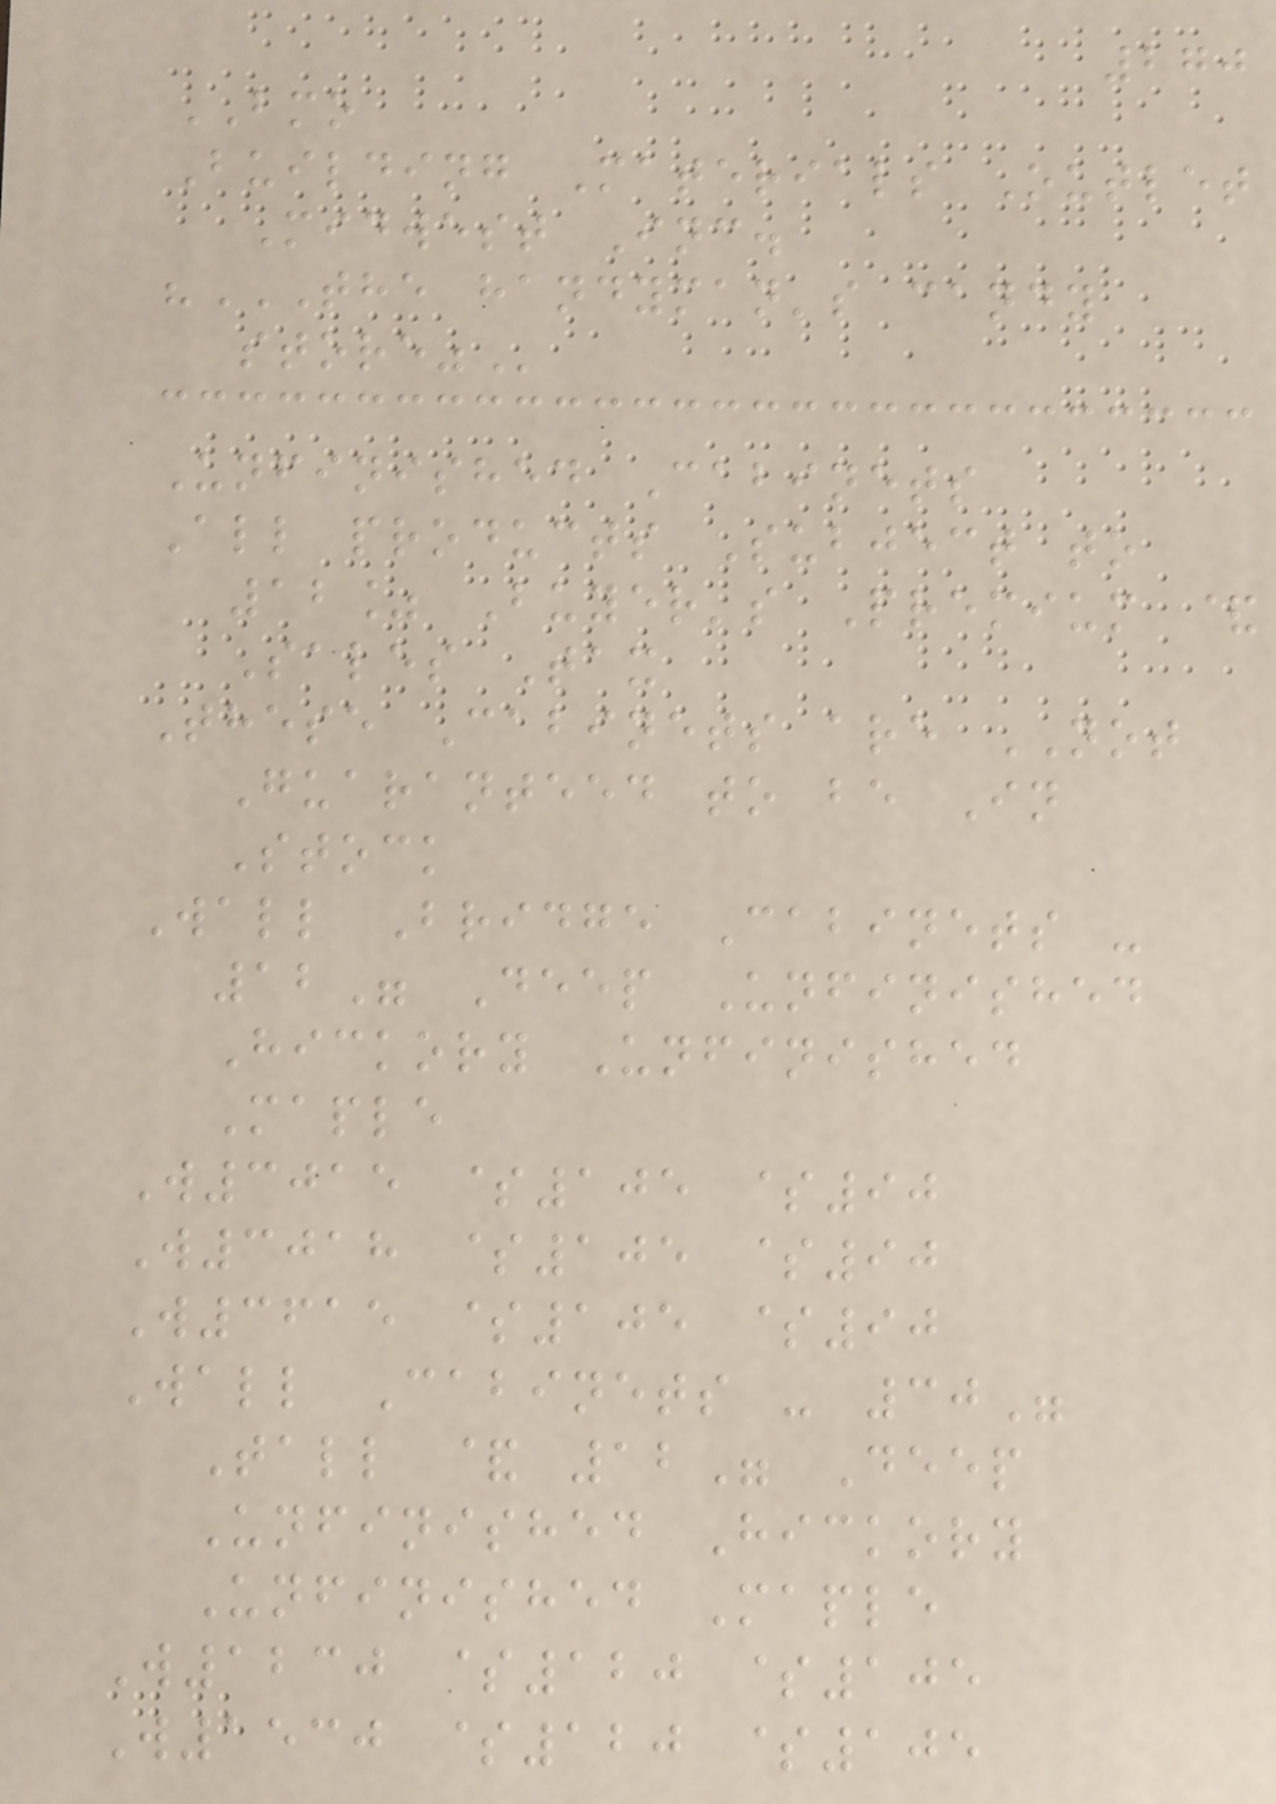270
BMO
Building Materials Outlet
Midwest Inc.
"THE HANDYMAN'S CANDY
STORE"
Unfinished Cabinets
All products Subject to
12% Buyer's Premium &
Sales Tax
These Cabinets are NOT
Guaranteed to be In
Stock
Wall Bridge Cabinets -
12" Deep Unfinished
Hickory Unfinished
Maple
W3015 $105 $90
W3018 $105 $90
W3615 $105 $90
Wall Cabinets - 30"
Tall & 12" Deep
Unfinished Hickory
Unfinished Maple
W1230 $120 $105
W1530 $120 $105
